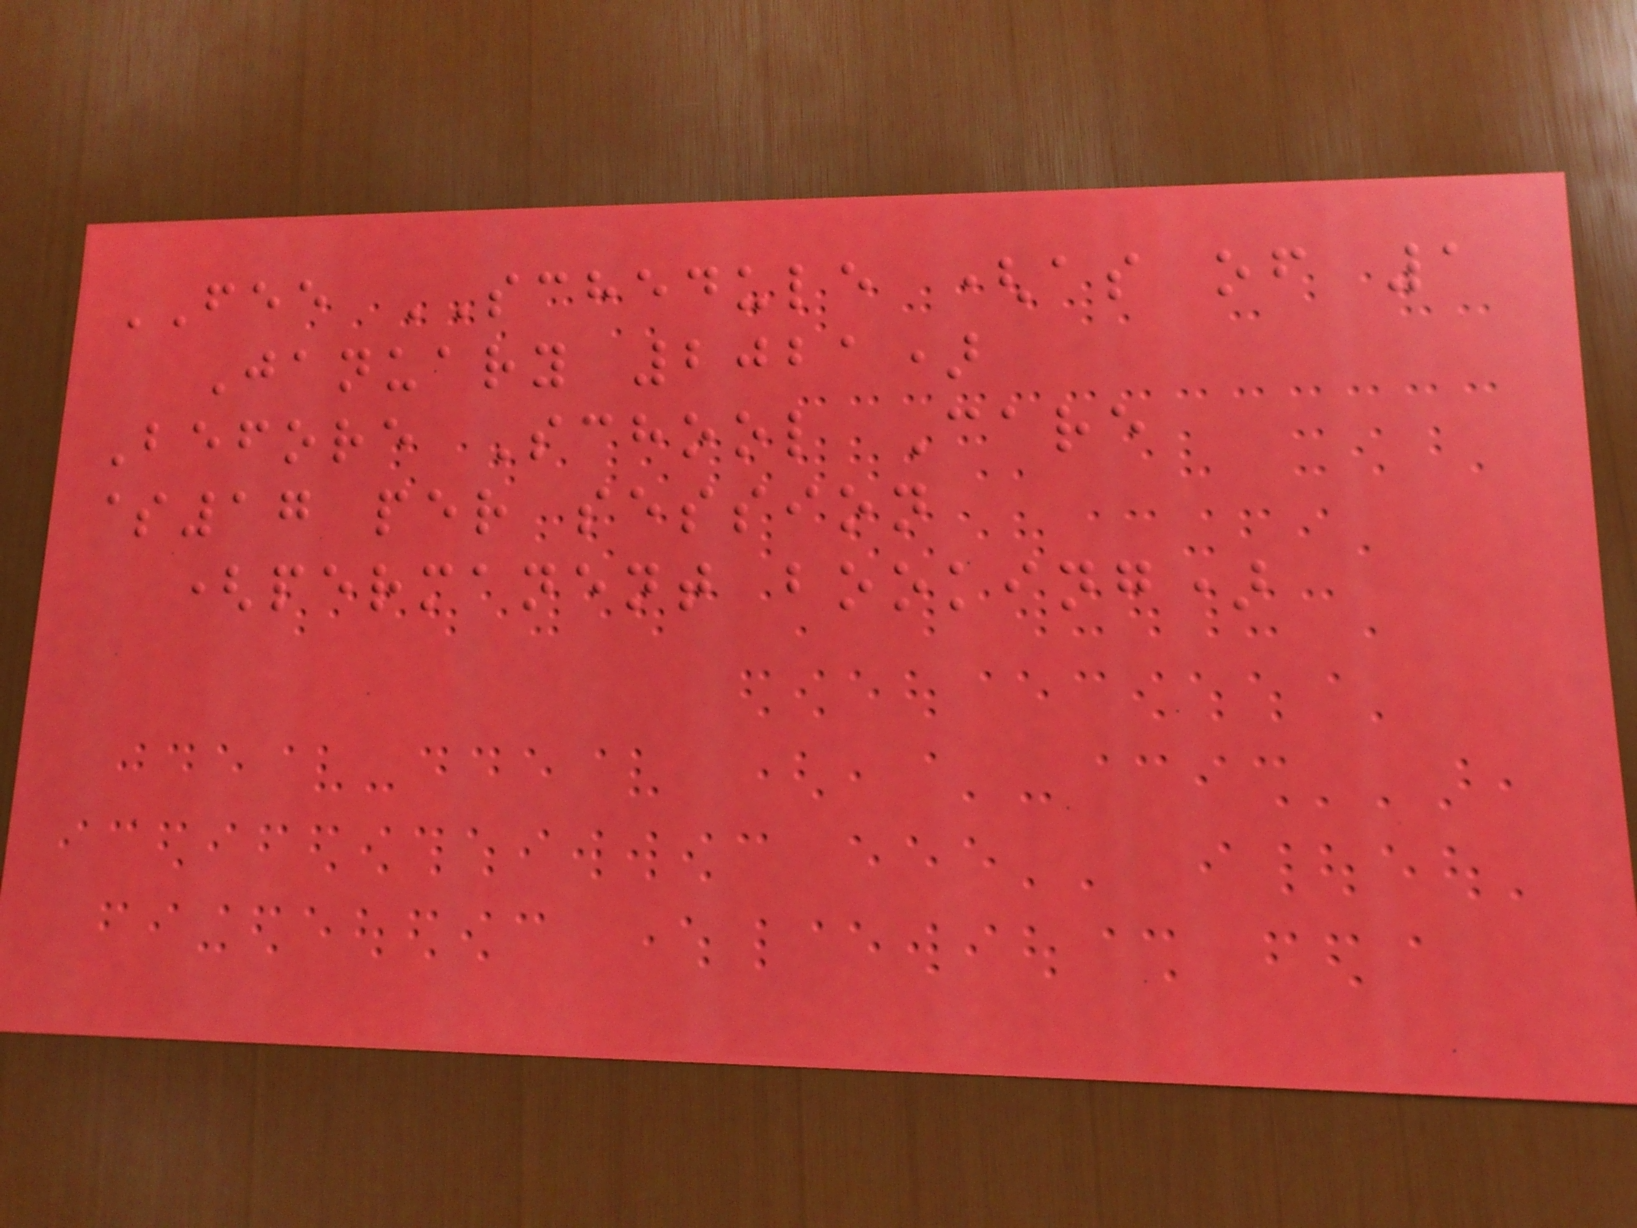FEE SCHEDULE (as of 1
January 2021)
Before School Care
$17 per session
(permanent booking)
